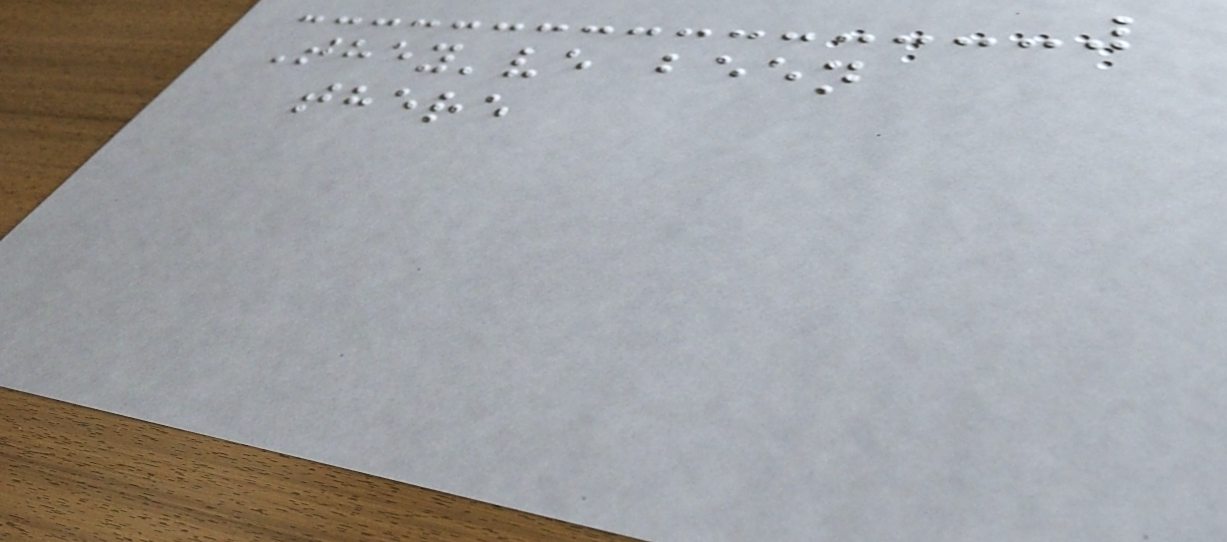They've been
there
